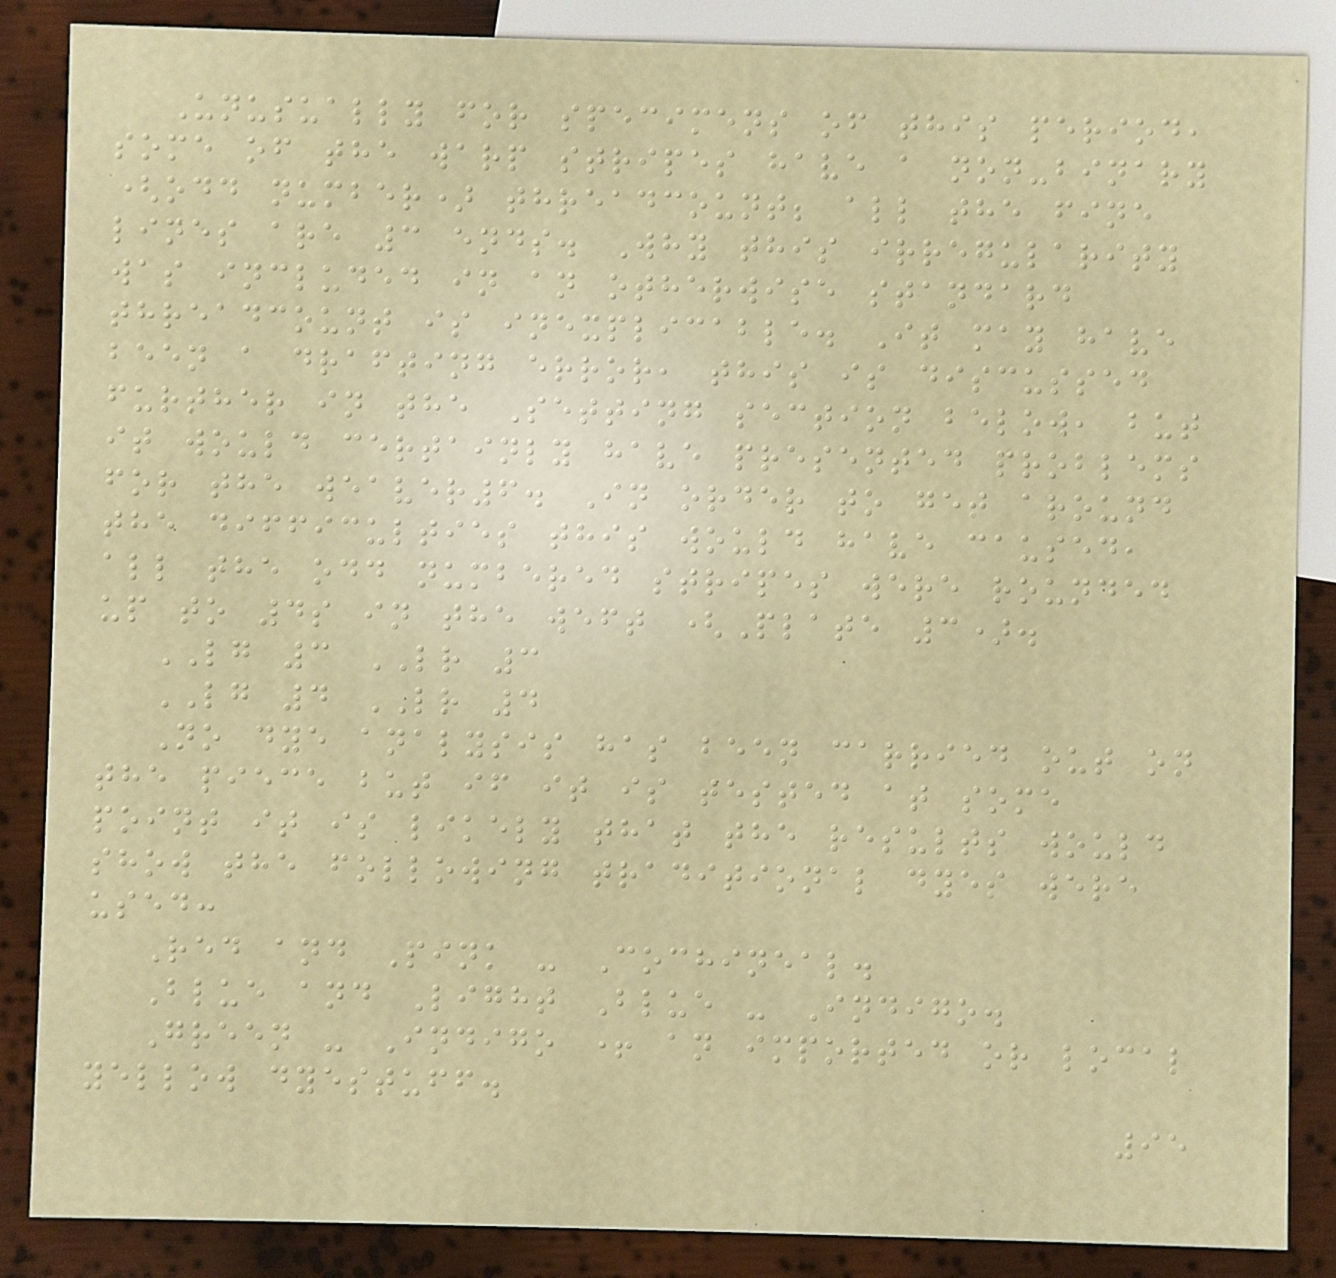Unusually for specimens of this period,
some of the warp stripes have a non-binary
(odd number) threadcount; all the fine
lines are 3 ends. Why this irregularity
was included in an otherwise standard
threadcount is inexplicable. It may have
been a drafting error, this is discussed
further in the Setting section below, but
it would certainly have presented problems
for the weaver6. In order to get around
the difficulties this would have caused,
all the odd numbered stripes were rounded
up to 4s in the weft (Plate 3).
LG 3 LR 3
LG 4 LR 4
No dye analysis has been carried out on
the piece but if it is tested at some
point it is likely that the results would
show the following traditional dyes were
used:
Red and Pink - Cochineal.
Blue and Light Blue - Indigo.
Green - Indigo + an imported or local
yellow dyestuff.
95
